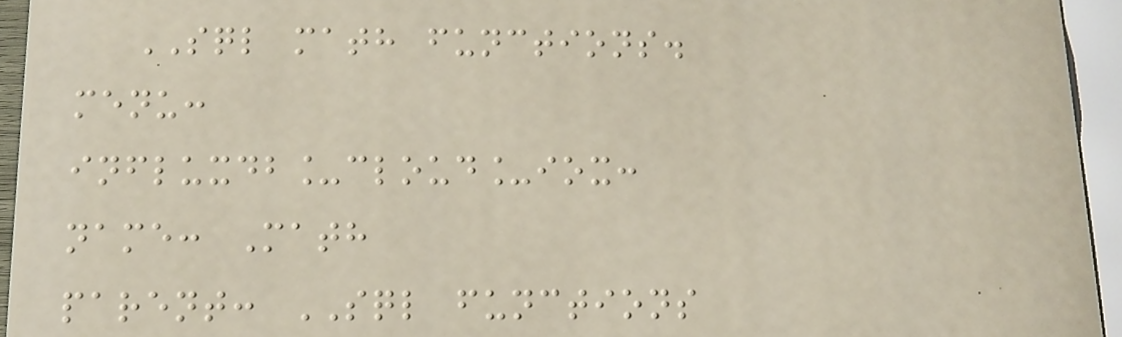SQL math functions.
menu:
influxdb_cloud_iox:
name: Math
parent: SQL functions
